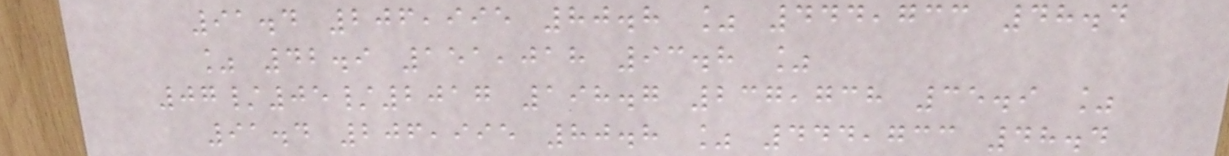91.4 206,995 80.8 % 444,733 48.4
% 42.9 151,018 93.8 %
07/05/2017 198.7 237,738 35.9 %
91.4 206,995 80.8 % 444,733 48.4
